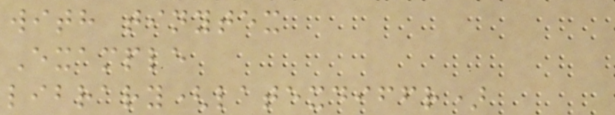with tinytex
Example
library(latexdiffr)
